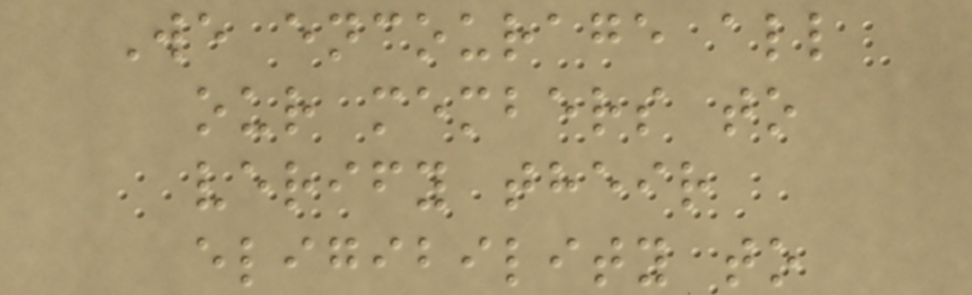We encourage all
our members to
verify their
eligibility to
